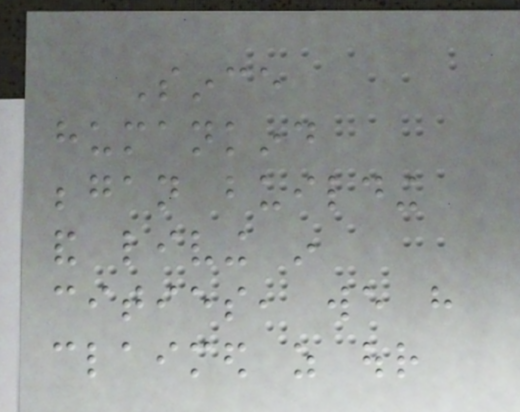Since
humankind
began building
and living in
cities, we have
claimed as our
